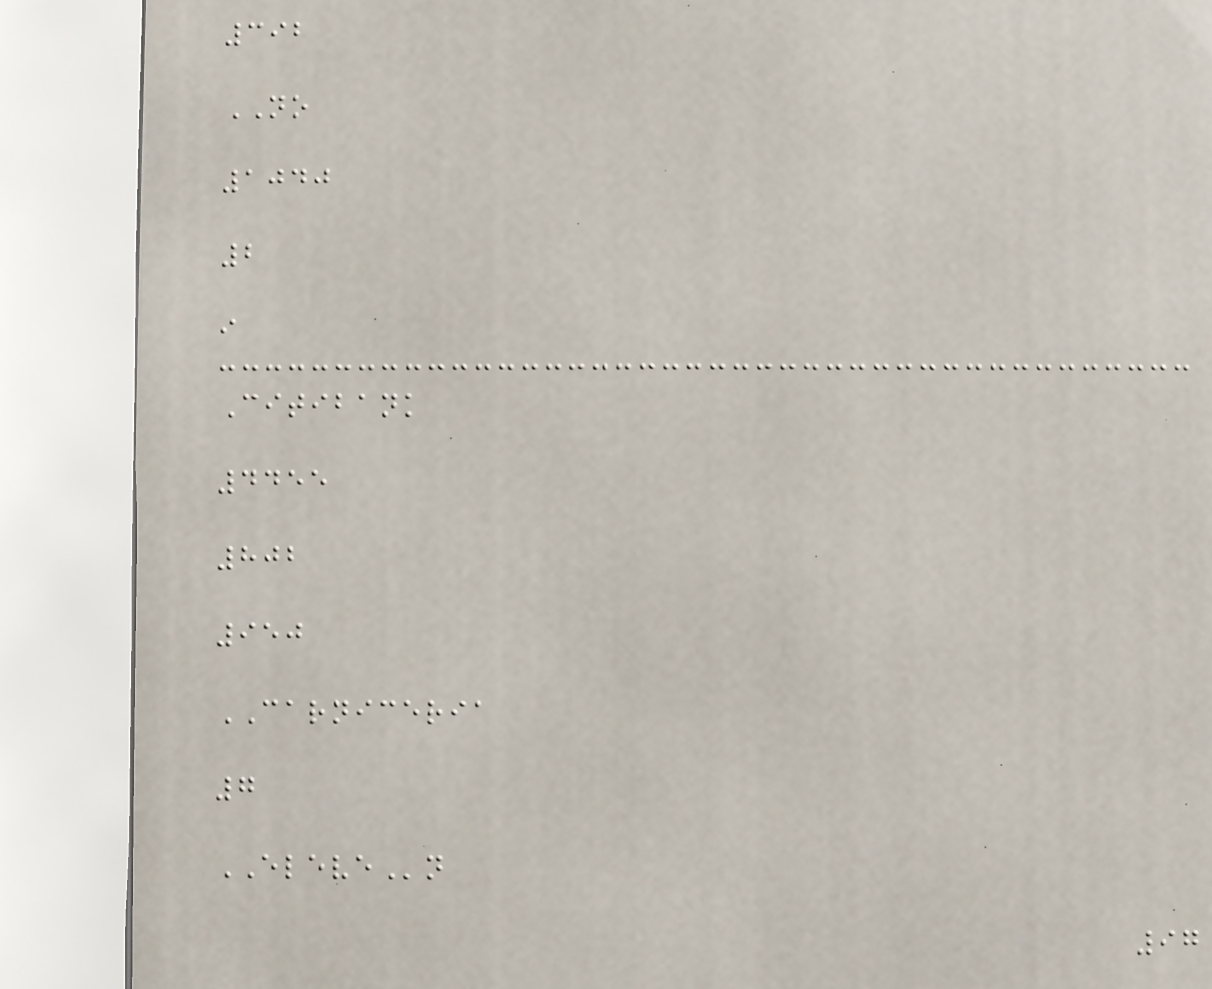392
NO
1040
2
i
Citibank
4455
802
950
CARNICERIA
7
ELEVEn
97
